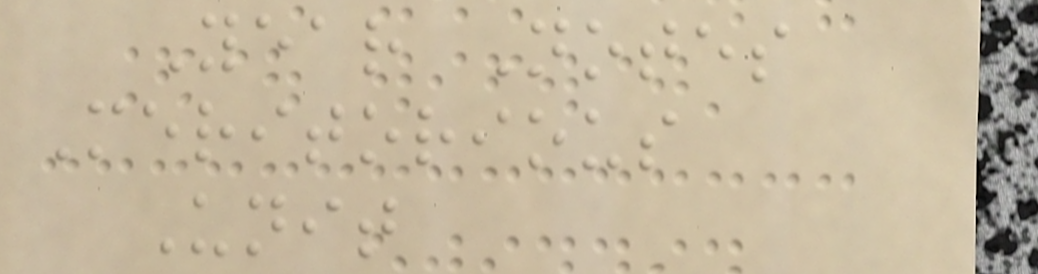Year Notes
Meritorious
Unit
